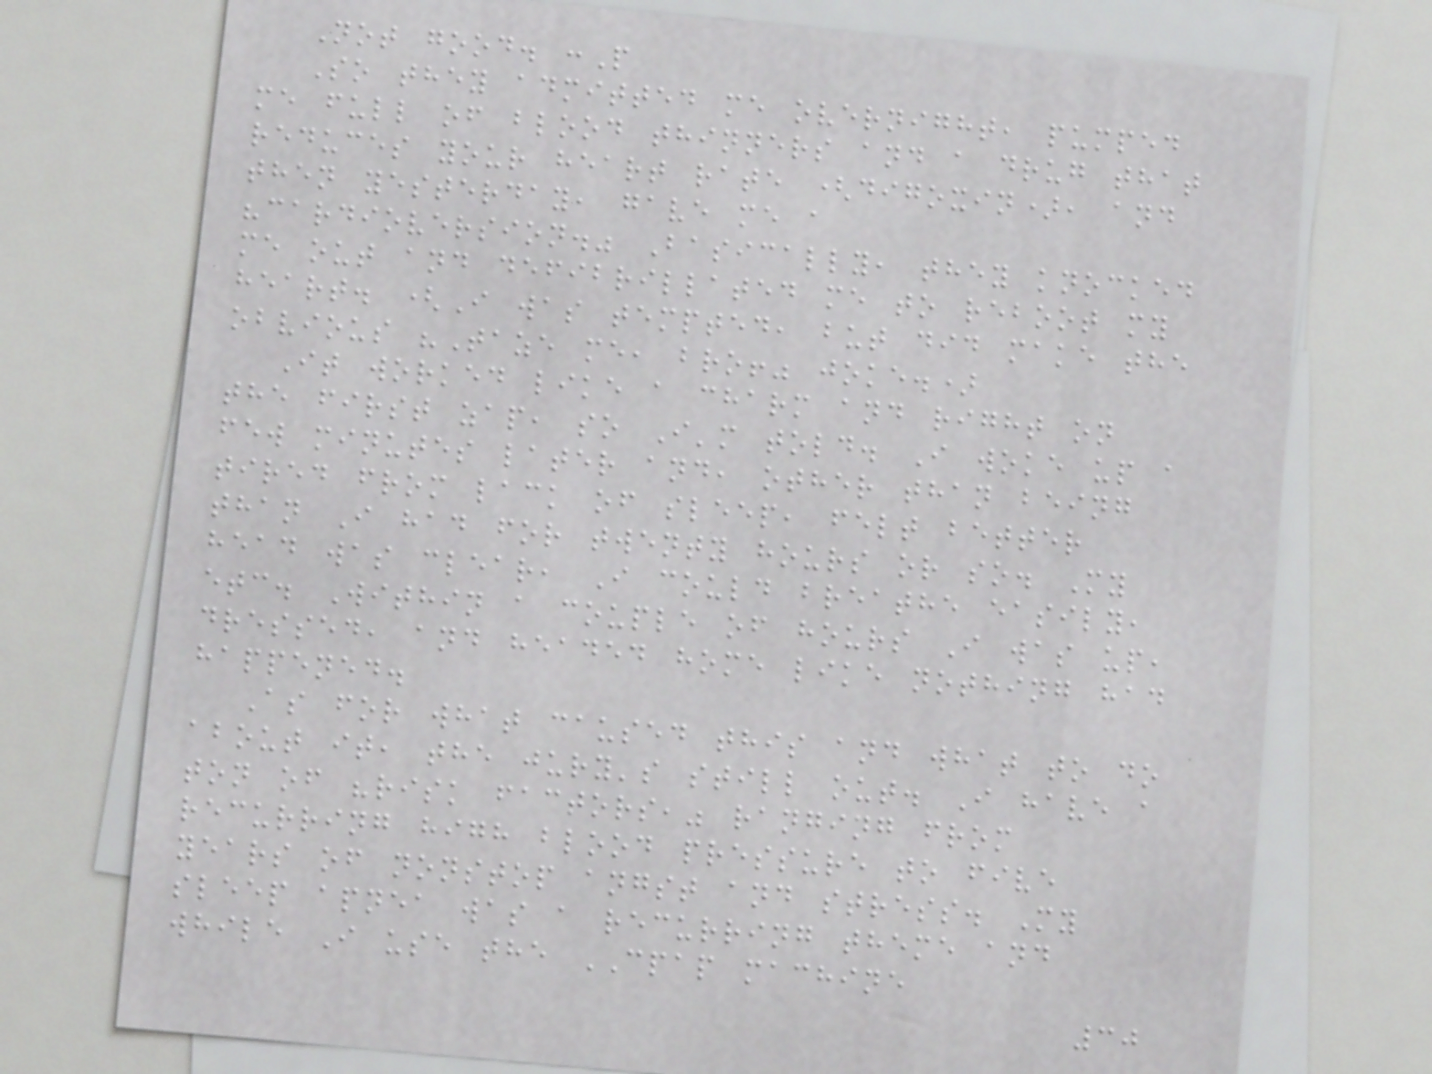Not good. :P
So they admitted me overnight, pumped
me full of blood thinners and a drug that
reduces your heart rate (digoxin), and
then yesterday, gave me a
"cardioversion." Basically, they knocked
me out and defibrillated me to reboot my
heart. (I was tempted, but did make the
obvious "Taze me, bro!" joke.)
It worked like a charm and right on
the first zap, so I'm told. I woke up a
few minutes later and, other than being
tired from lack of sleep, felt better
than I had for twenty hours or so. My
head was clear, I could breathe easily,
etc. Within a couple of hours I was up,
dressed, and headed home like nothing had
happened.
As for what caused this and what to do
about it, the jury's still out. I have a
ton of "risk factors," ranging from
recurring high blood pressure to five
years of nonstop angst and stress. My
sleep apnea was a recurring theme and
while I use the CPAP machine
30
